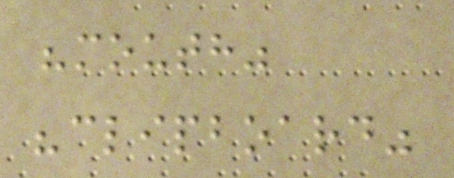"mouth"
"clipboard"
